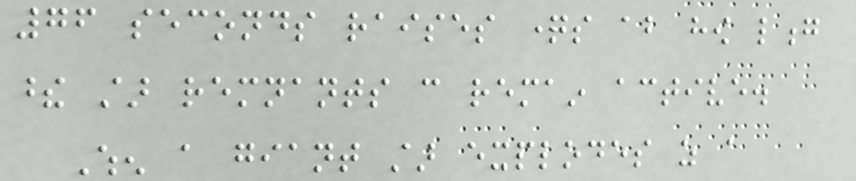76 seconds raises questions about how long
these star remnants can remain active.
When a giant star explodes as a
